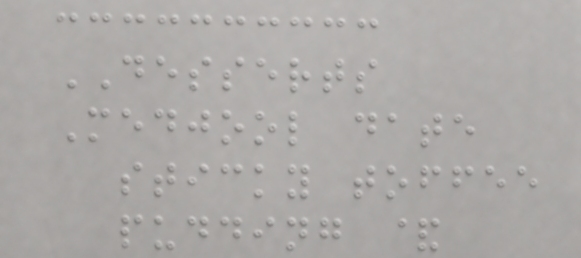DESSERTS
Medjool date
sticky toffee
pudding &
